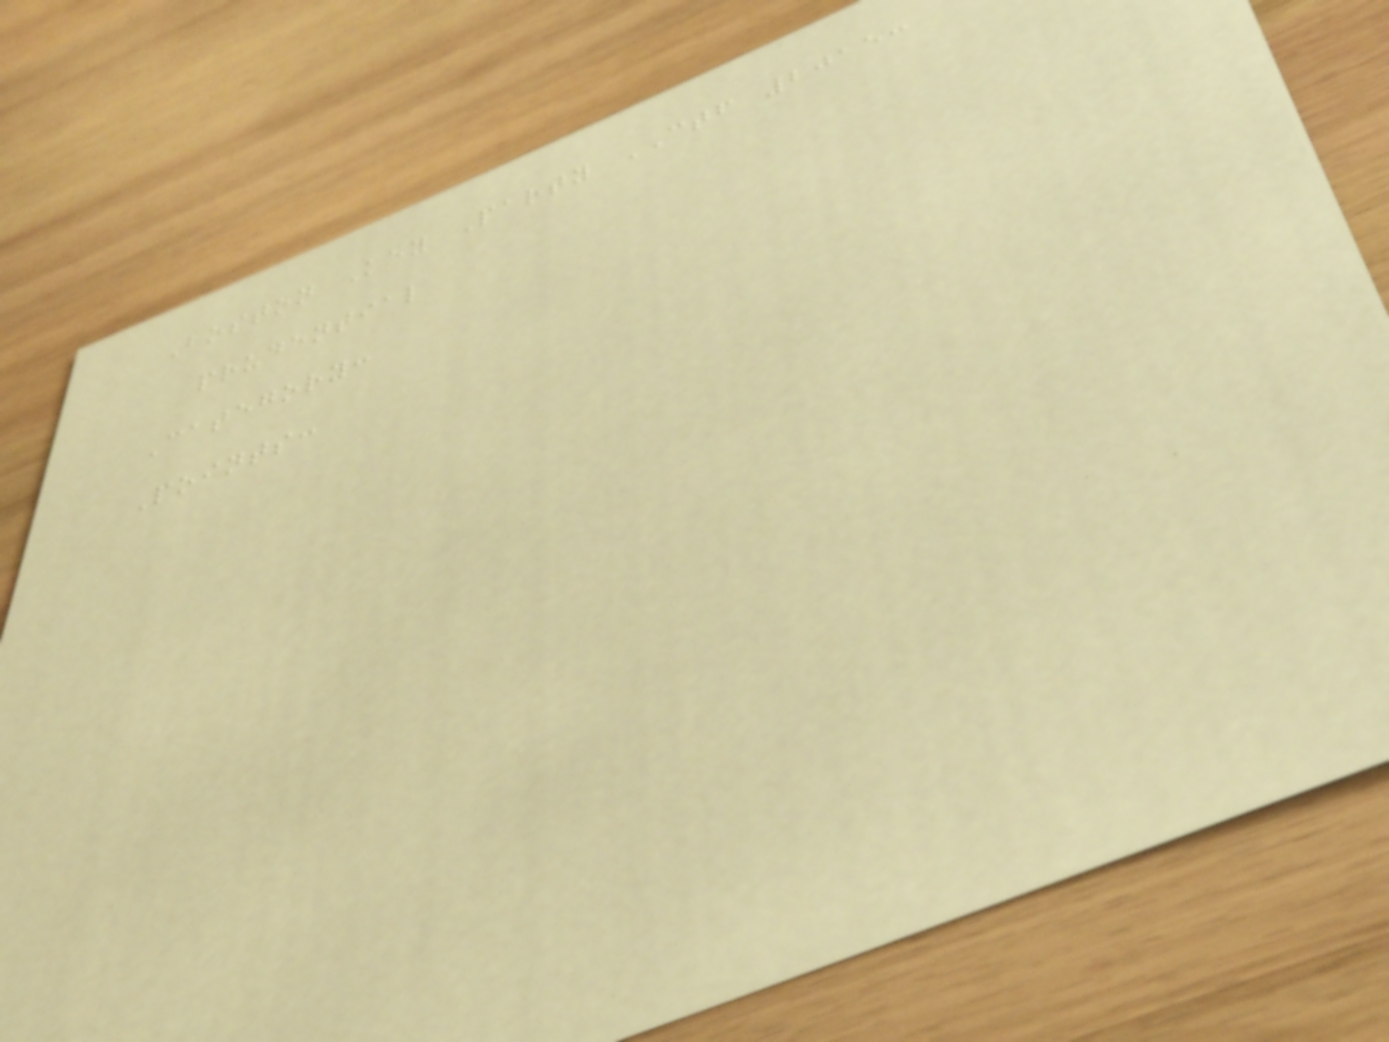Boston Key Party CTF 2015:
prudential
Category:
Points:
